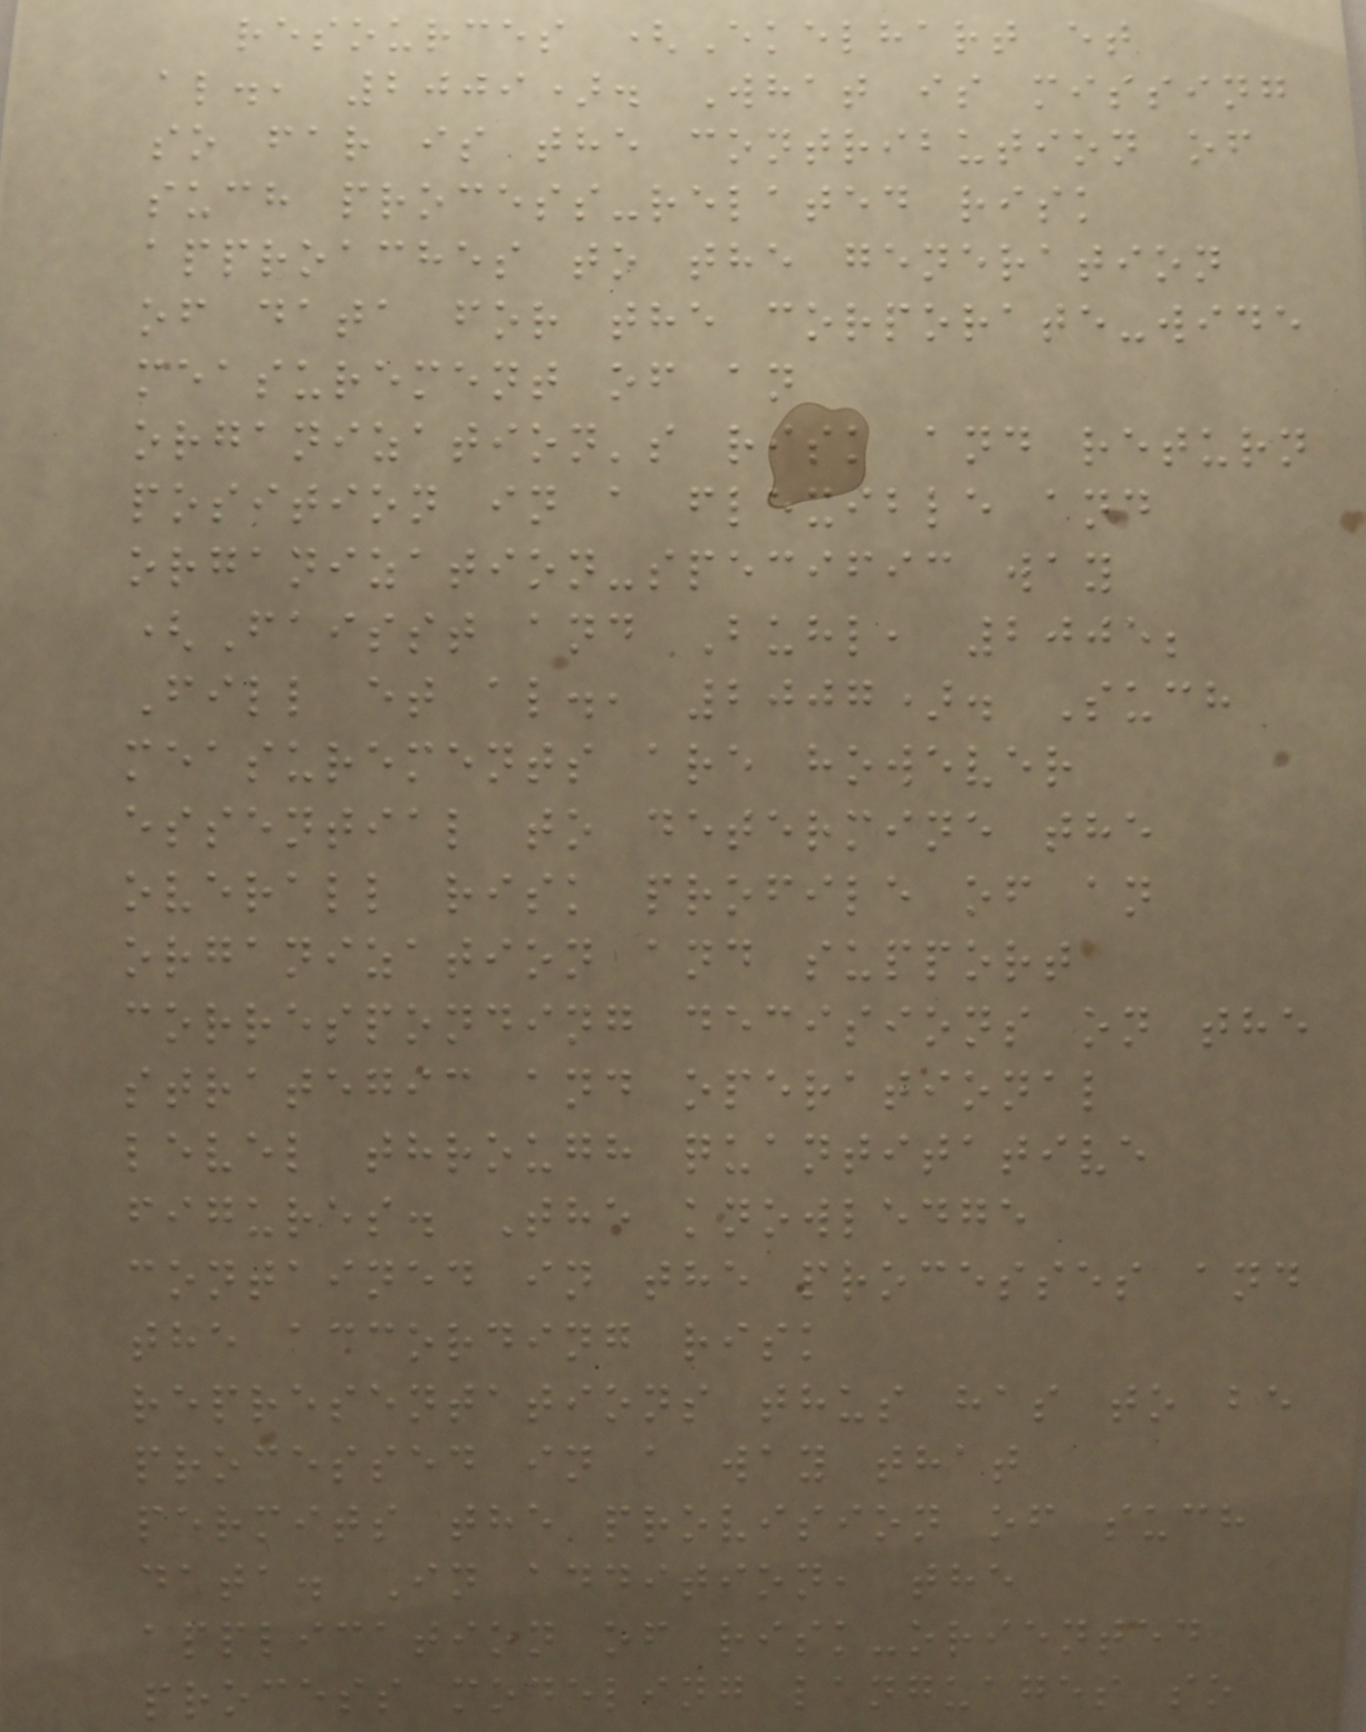resources (Ekelhart et
al., 2009). What is missing
so far is the contribution of
such process-related risk
approaches to the generation
of data for the corporate-wide
measurement of an
organization's risk and return
position in a flexible and
organization-specific way
(Faisst and Buhl, 2005;
Fill et al., 2007). Such
measurements are however
essential to determine the
overall risk profile of an
organization and support
corresponding decisions on the
strategic and operational
level through quantitative
figures. The knowledge
contained in the processes and
the according risk
representations thus has to be
processed in a way that
permits the provision of such
data. In addition, the
application of risk-oriented
process modeling languages so
